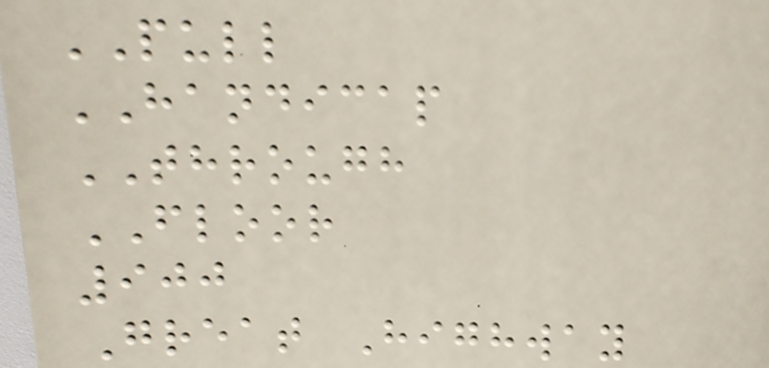PULL
HANDICAP
THROUGH
FLOOR
900
Great Highway
